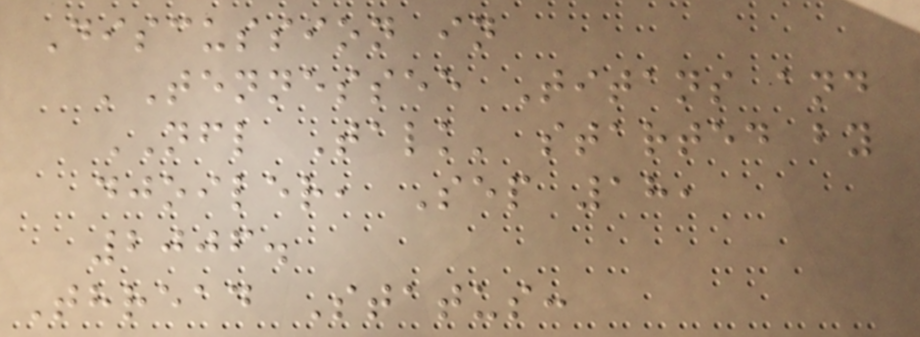Discussion in
'Tennessee Titans and
NFL Talk' started by
djoiler, Sep 18,
2006.
Thread Status:
